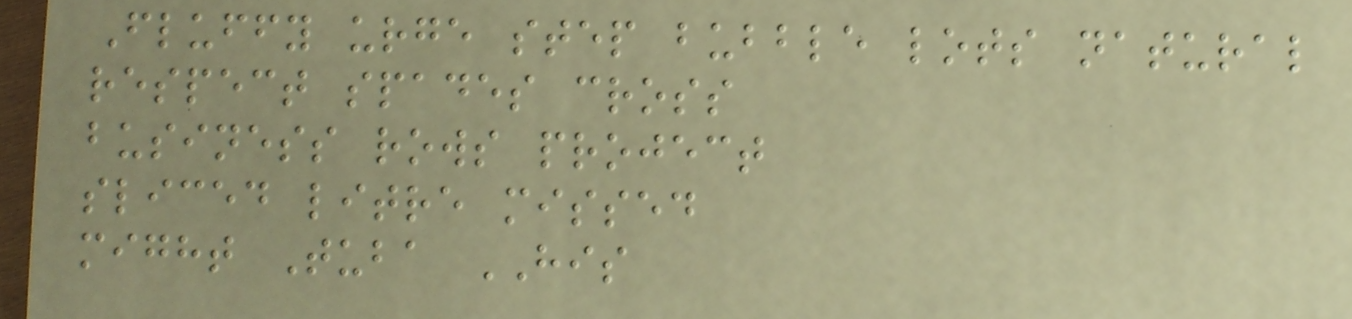Fluffy urge step bubble lots natural
respect spades cross
business rows project
sliced litre missed
might Tuba HIS
